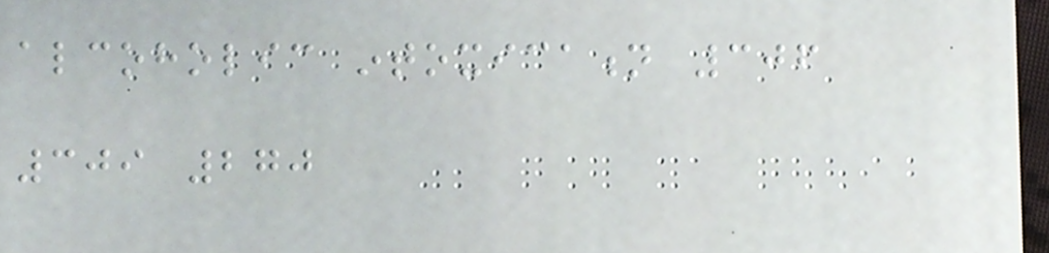alcoholic intoxication 306
309 270
